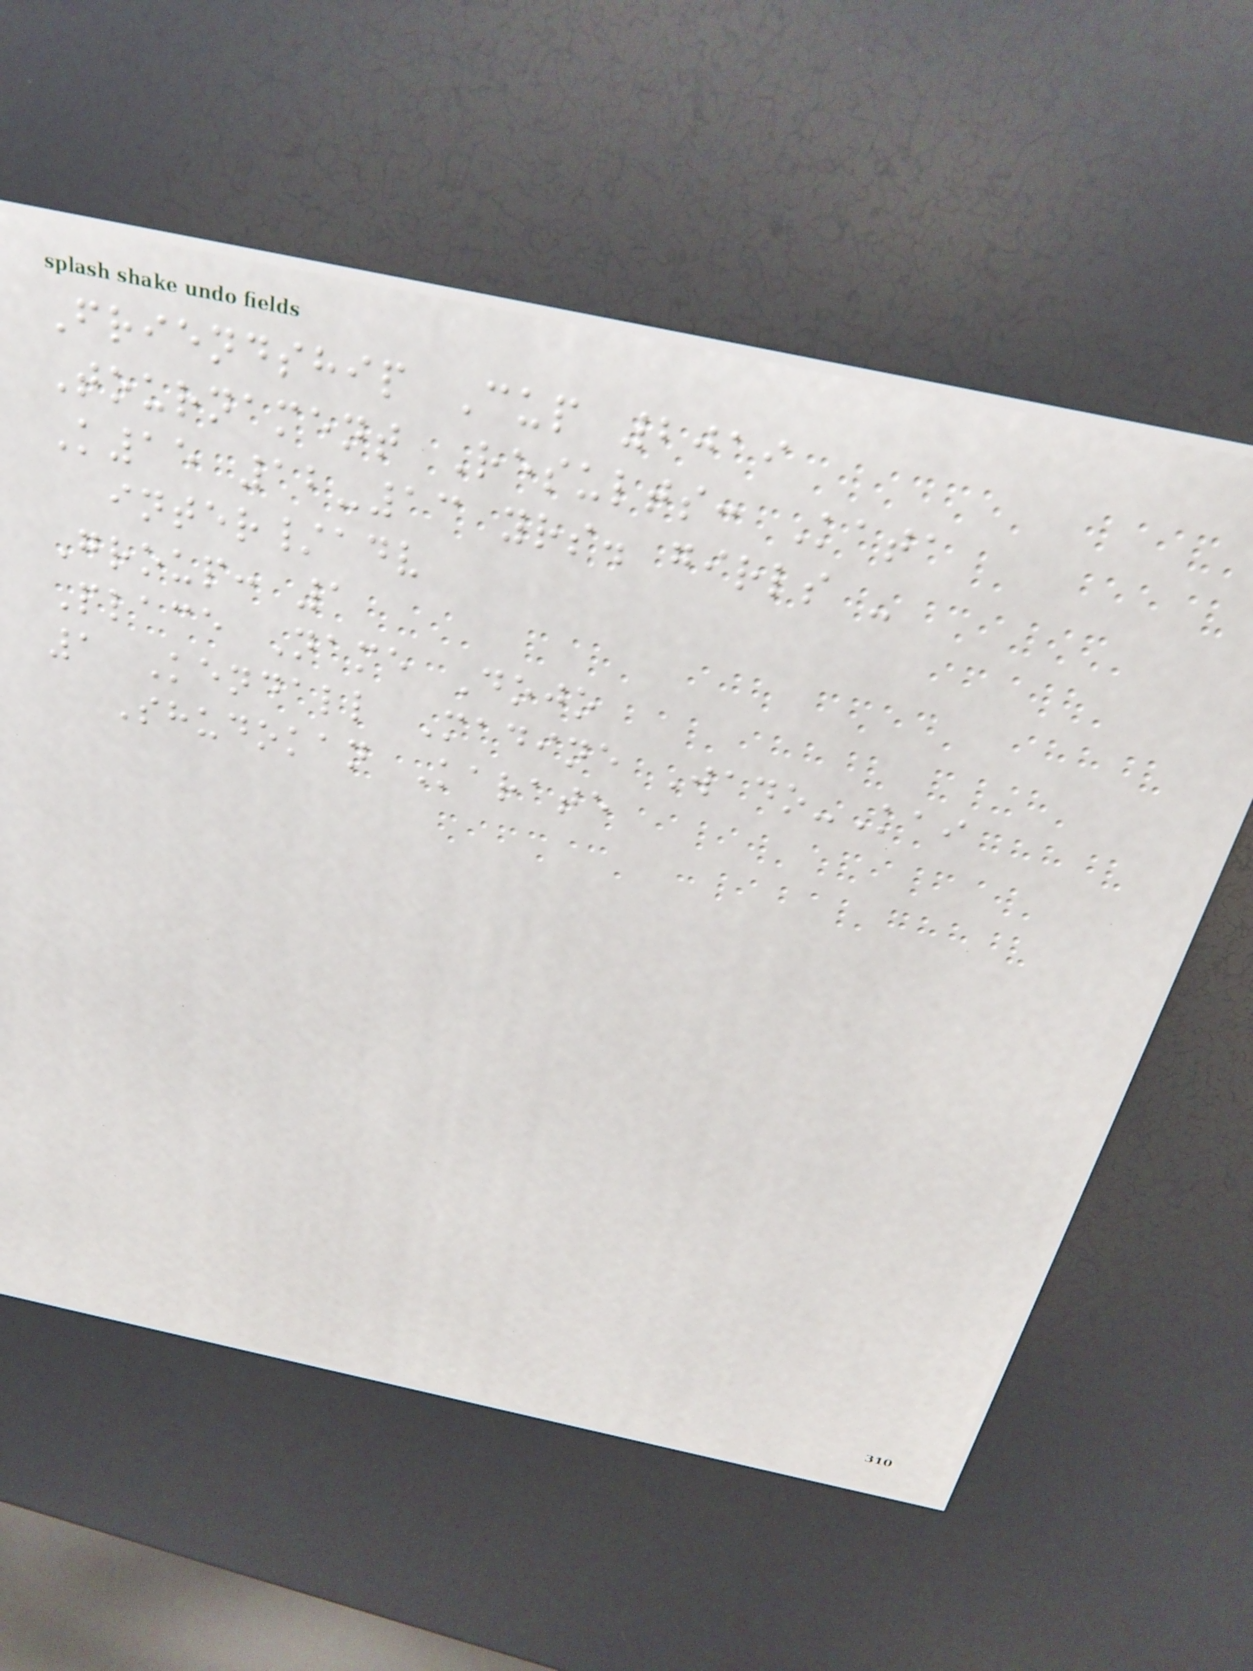Friendship Cup 2019
Tournament Results: Kata
K15 12-13 yrs. girls -
inter/adv
Group: 1
Place Name Dojo
1 Kendall Madine Wado-Kai
Shudokan Karate
